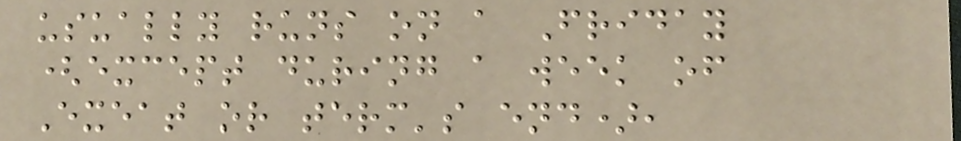usually runs on a Friday
(except during a week of
Exeat or term's end),
